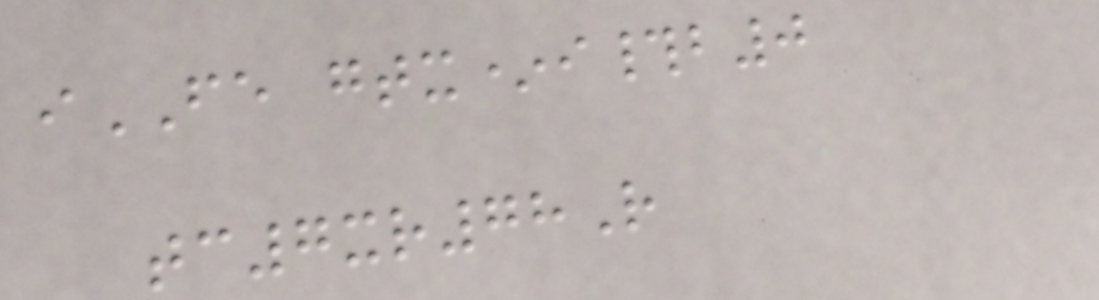iFE gtx*i#b0
tc7xr78R
